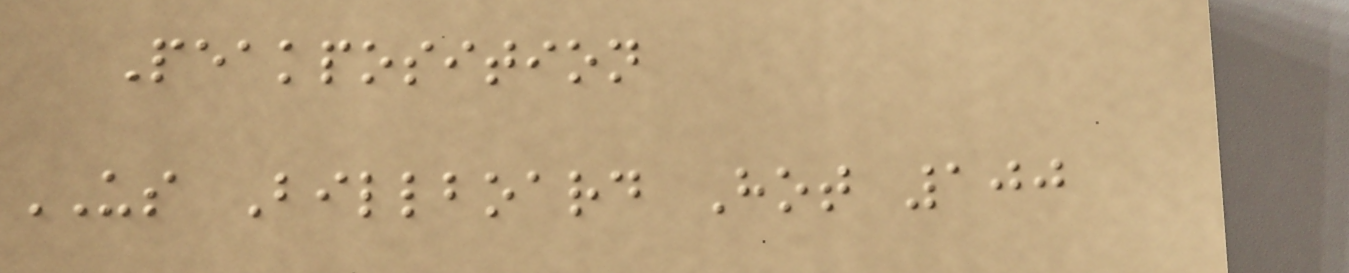Peakposition
US Billboard Hot 100
